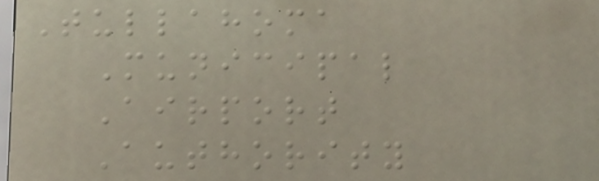Tullahoma
Municipal
Airport
Authority
